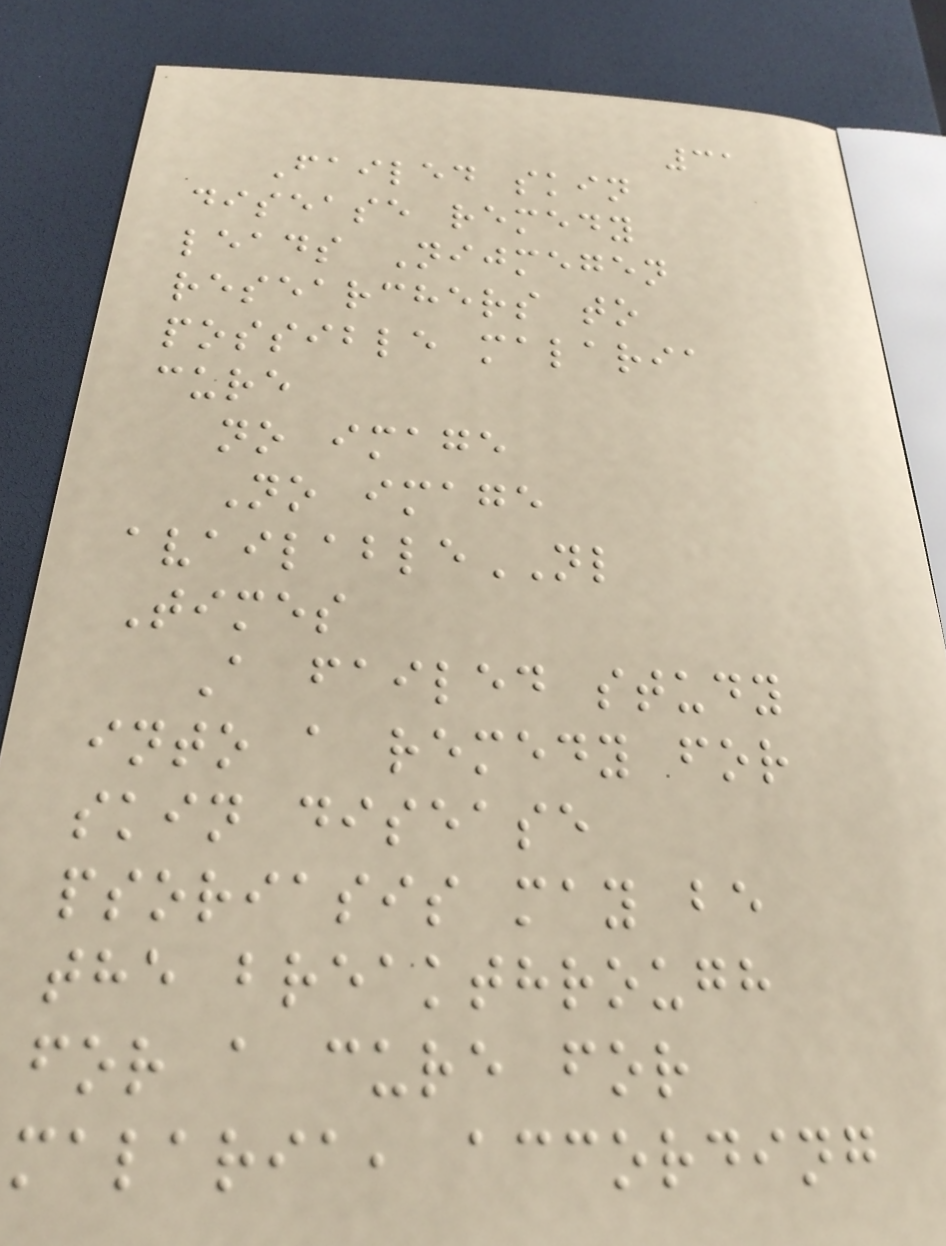31
Failed skin
disease remedy
leads Nijmegen
researchers to
possible malaria
cure
no image
No image
availableNL
Times
A failed study
into a remedy for
skin disease
psoriasis may be
the breakthrough
for a cure for
malaria, according
